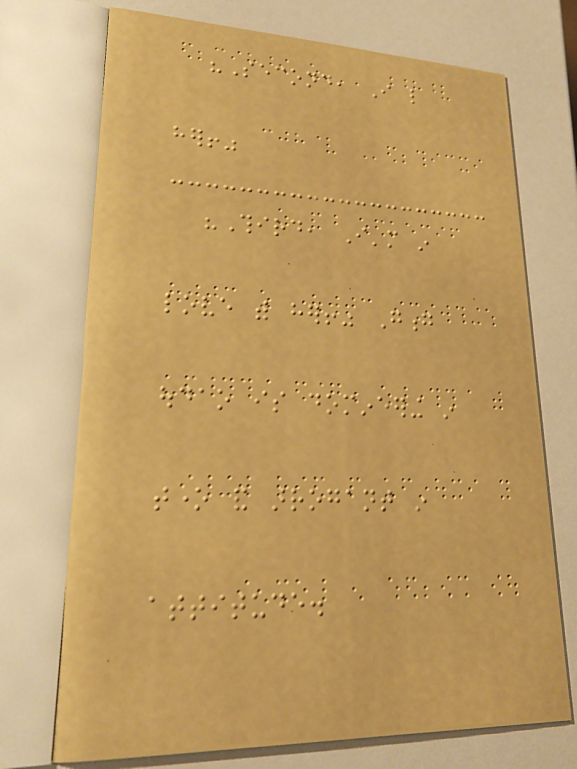"Second, I like
her!"
"Third, I'm in
love with her!" Gong
oudao is domineering in
tone and arrogant in
attitude.
